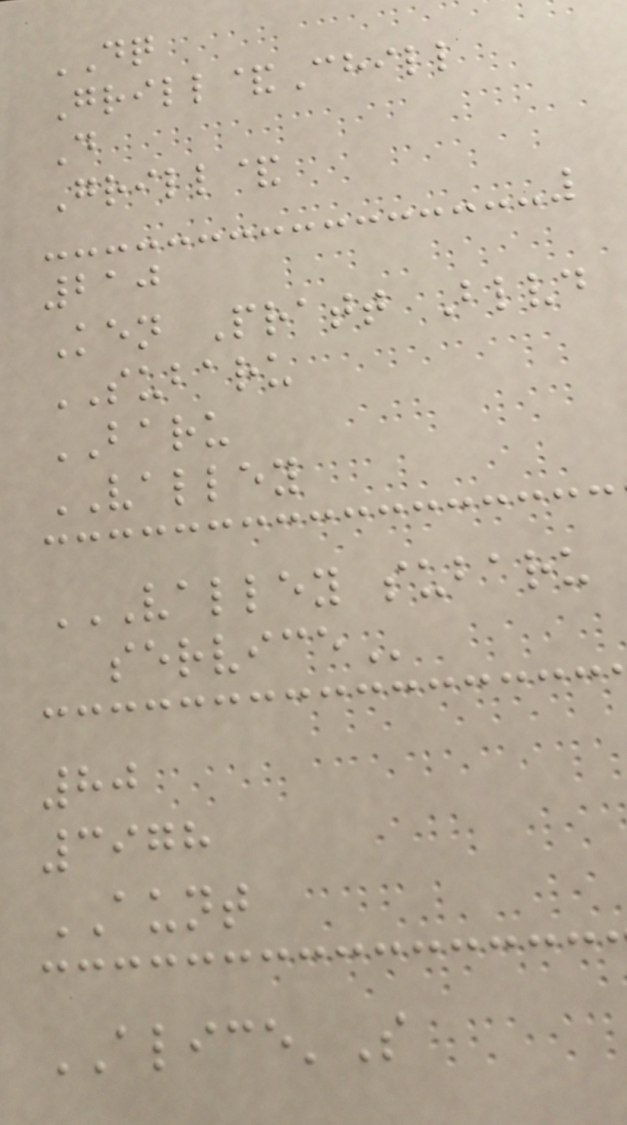DQ
Grill&Chill
D
Grill&
210
Ken Pratt Blvd
SUBARU
BARU
VALLEY
VALLEY SUBARU
SERVICE
80
3978
AUNT
ALICE'S
